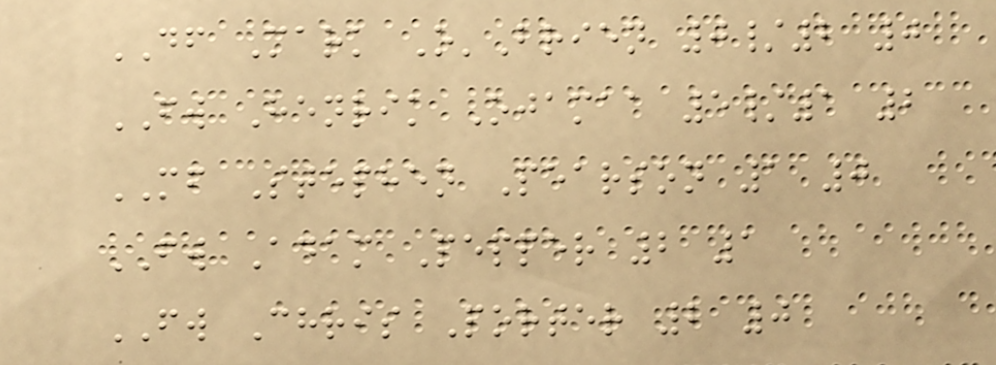DF Mark O'Brien 0/2 0
FW Henrik Ojamaa 5/1 2
MF Stephen Pearson 1 0
FW Adam Pepper 2 1
FW Chris Porter 2 0
